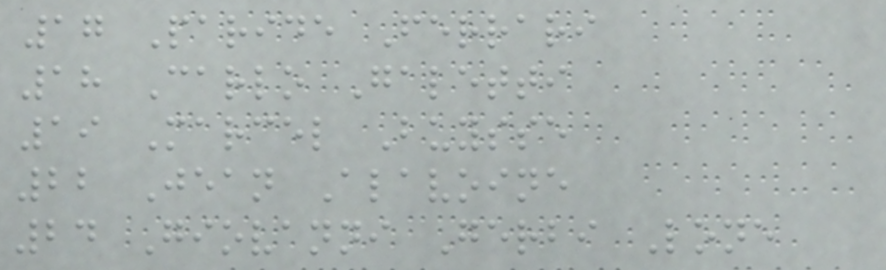17 Paride Ferrari
18 Carlo Galetti
19 Marcel Buysse
22 Jean Alavoine
24 Giovanni Gerbi Lone
